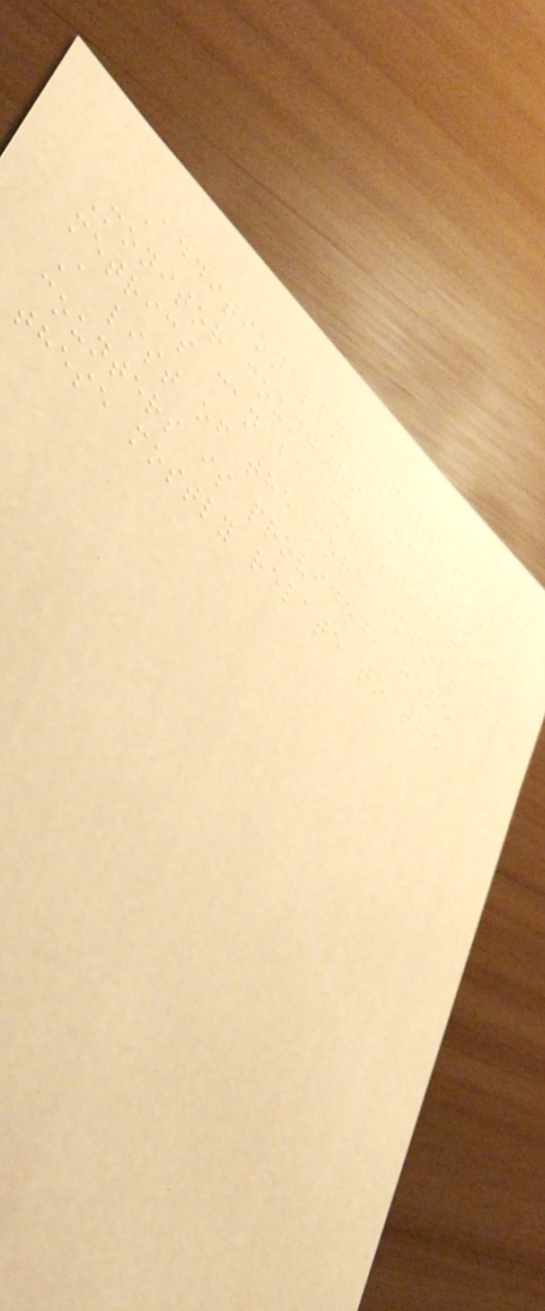Additionally, Performance
Monitor counters and OS
metrics can be investigated.
A list of the more important
counters is provided, here
these mostly relate to the
